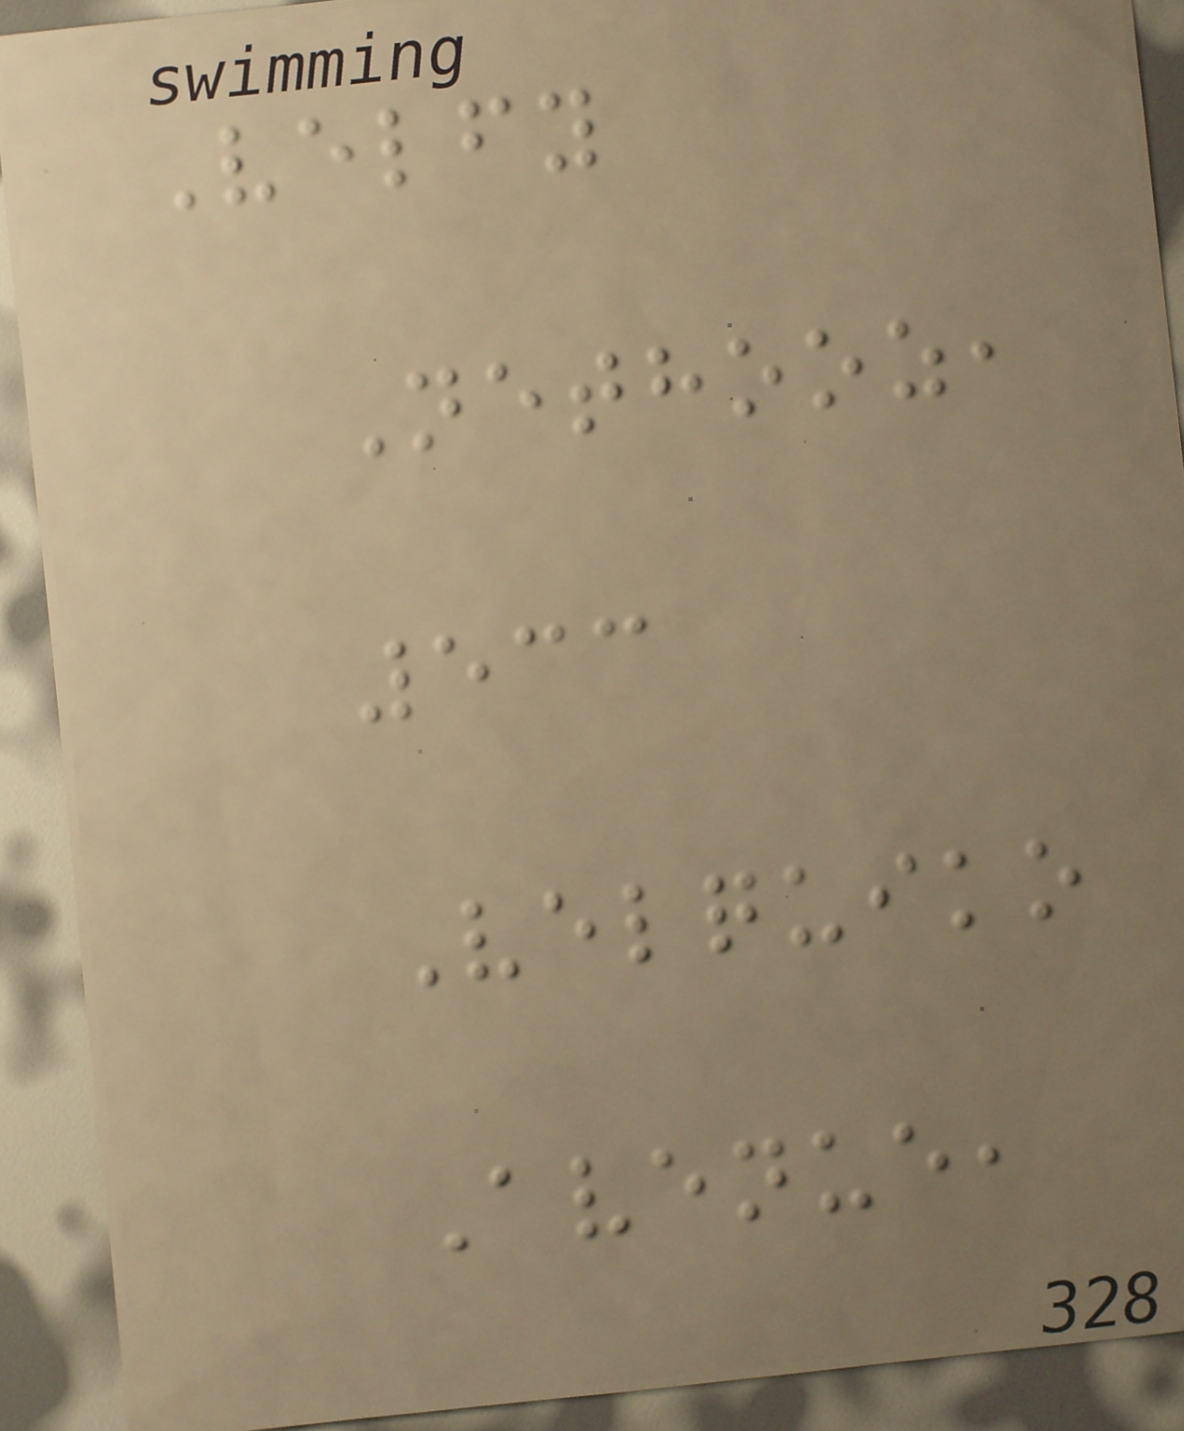Velfy
Nethooz,
533
Velquiko
Avenue,
